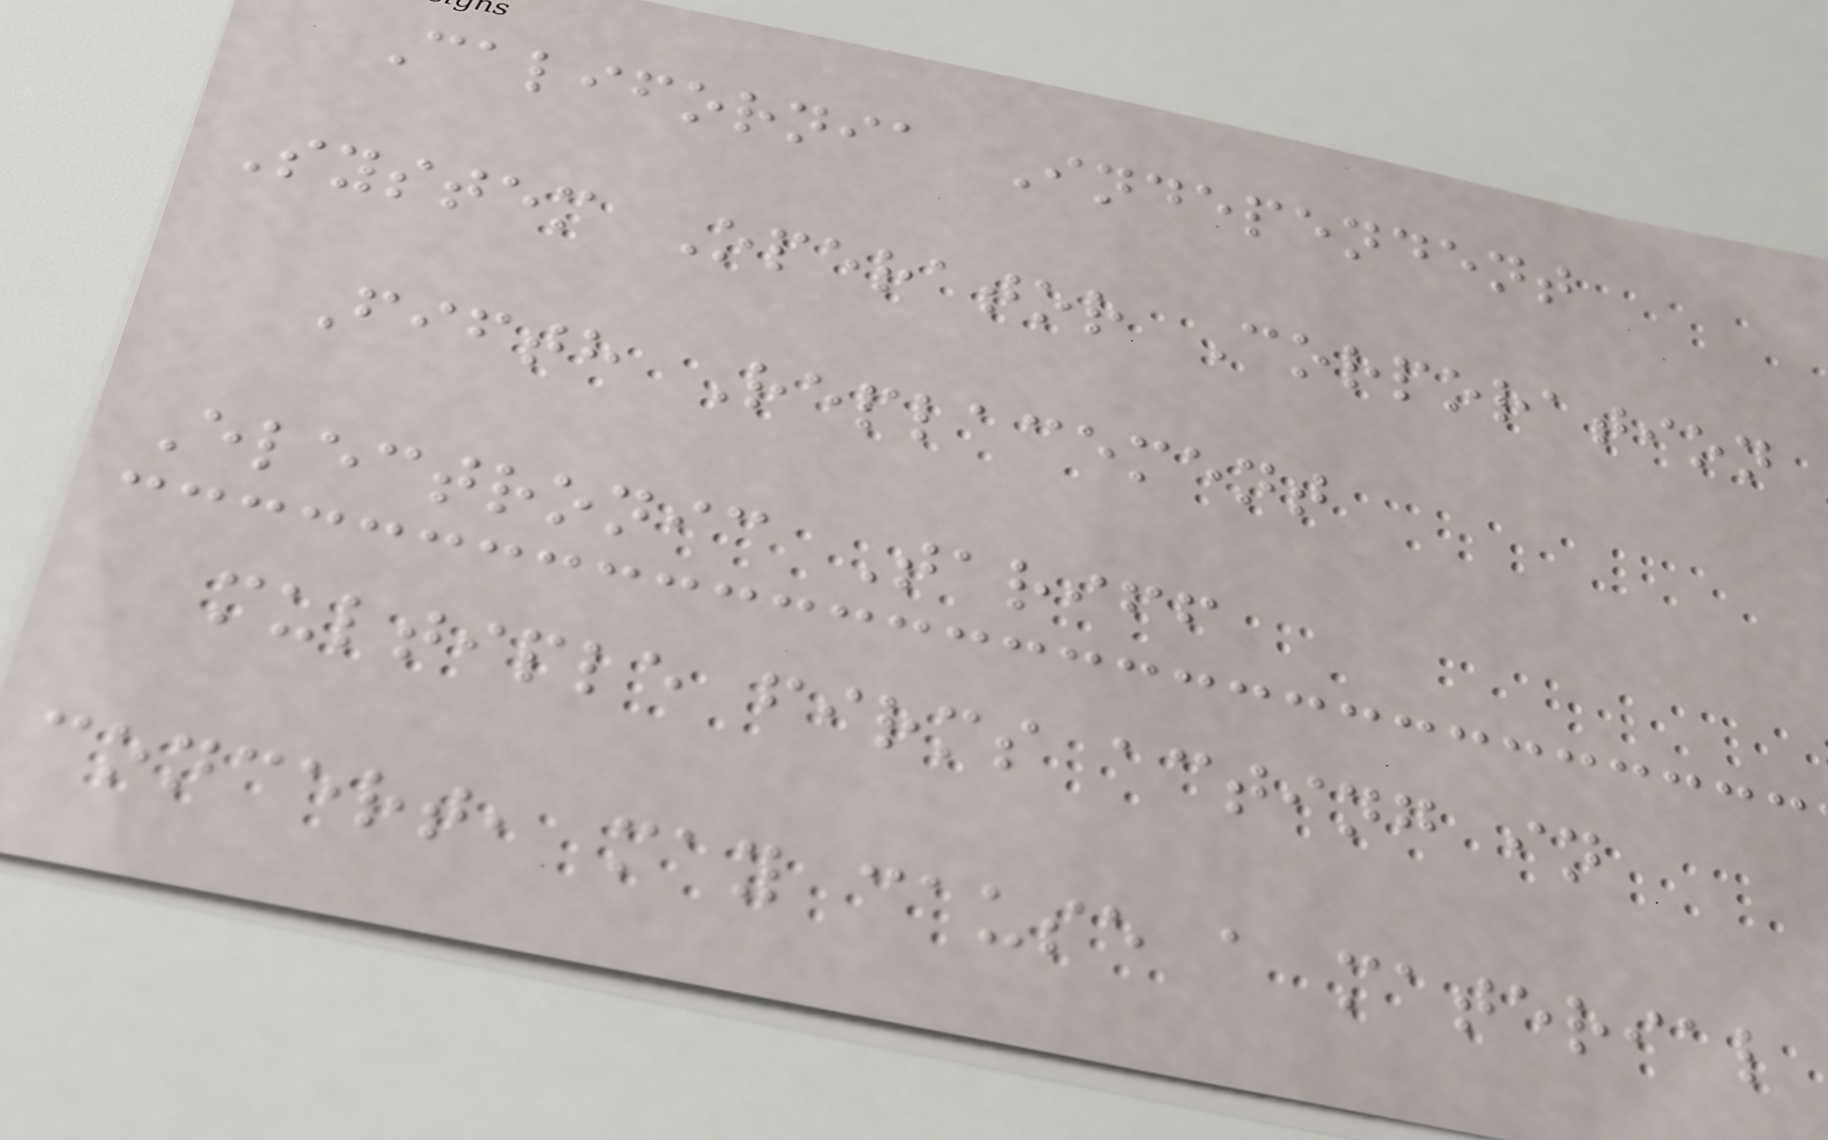California Independent
System Operator Corporation
Fifth Replacement
Electronic Tariff
multiple firms acting in
concert, may cause a material
